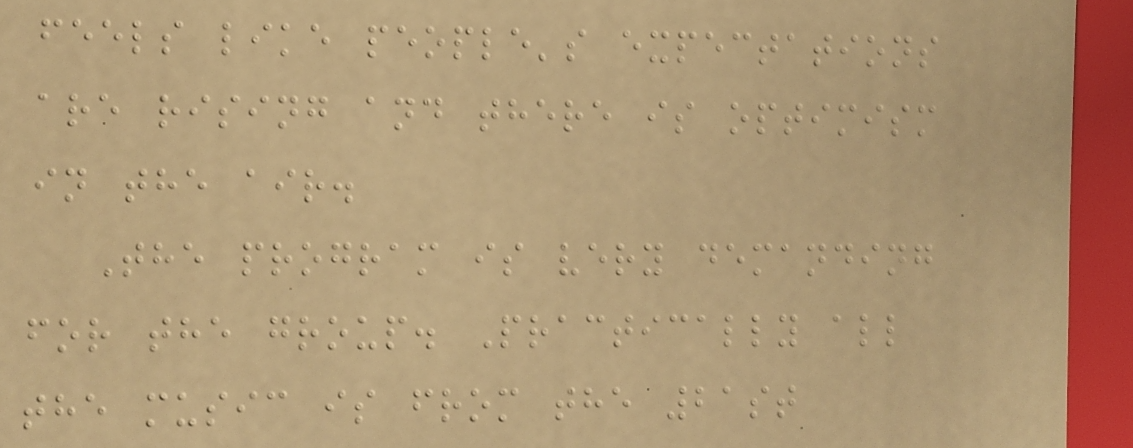feels like people's expectations
are rising and there is optimism
in the air.
The program is very demanding
for the group. Practically all
the music is from the 21st
